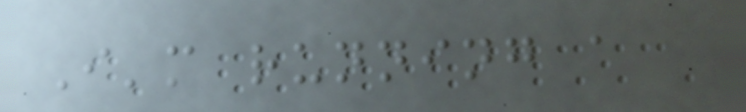I'm running a
